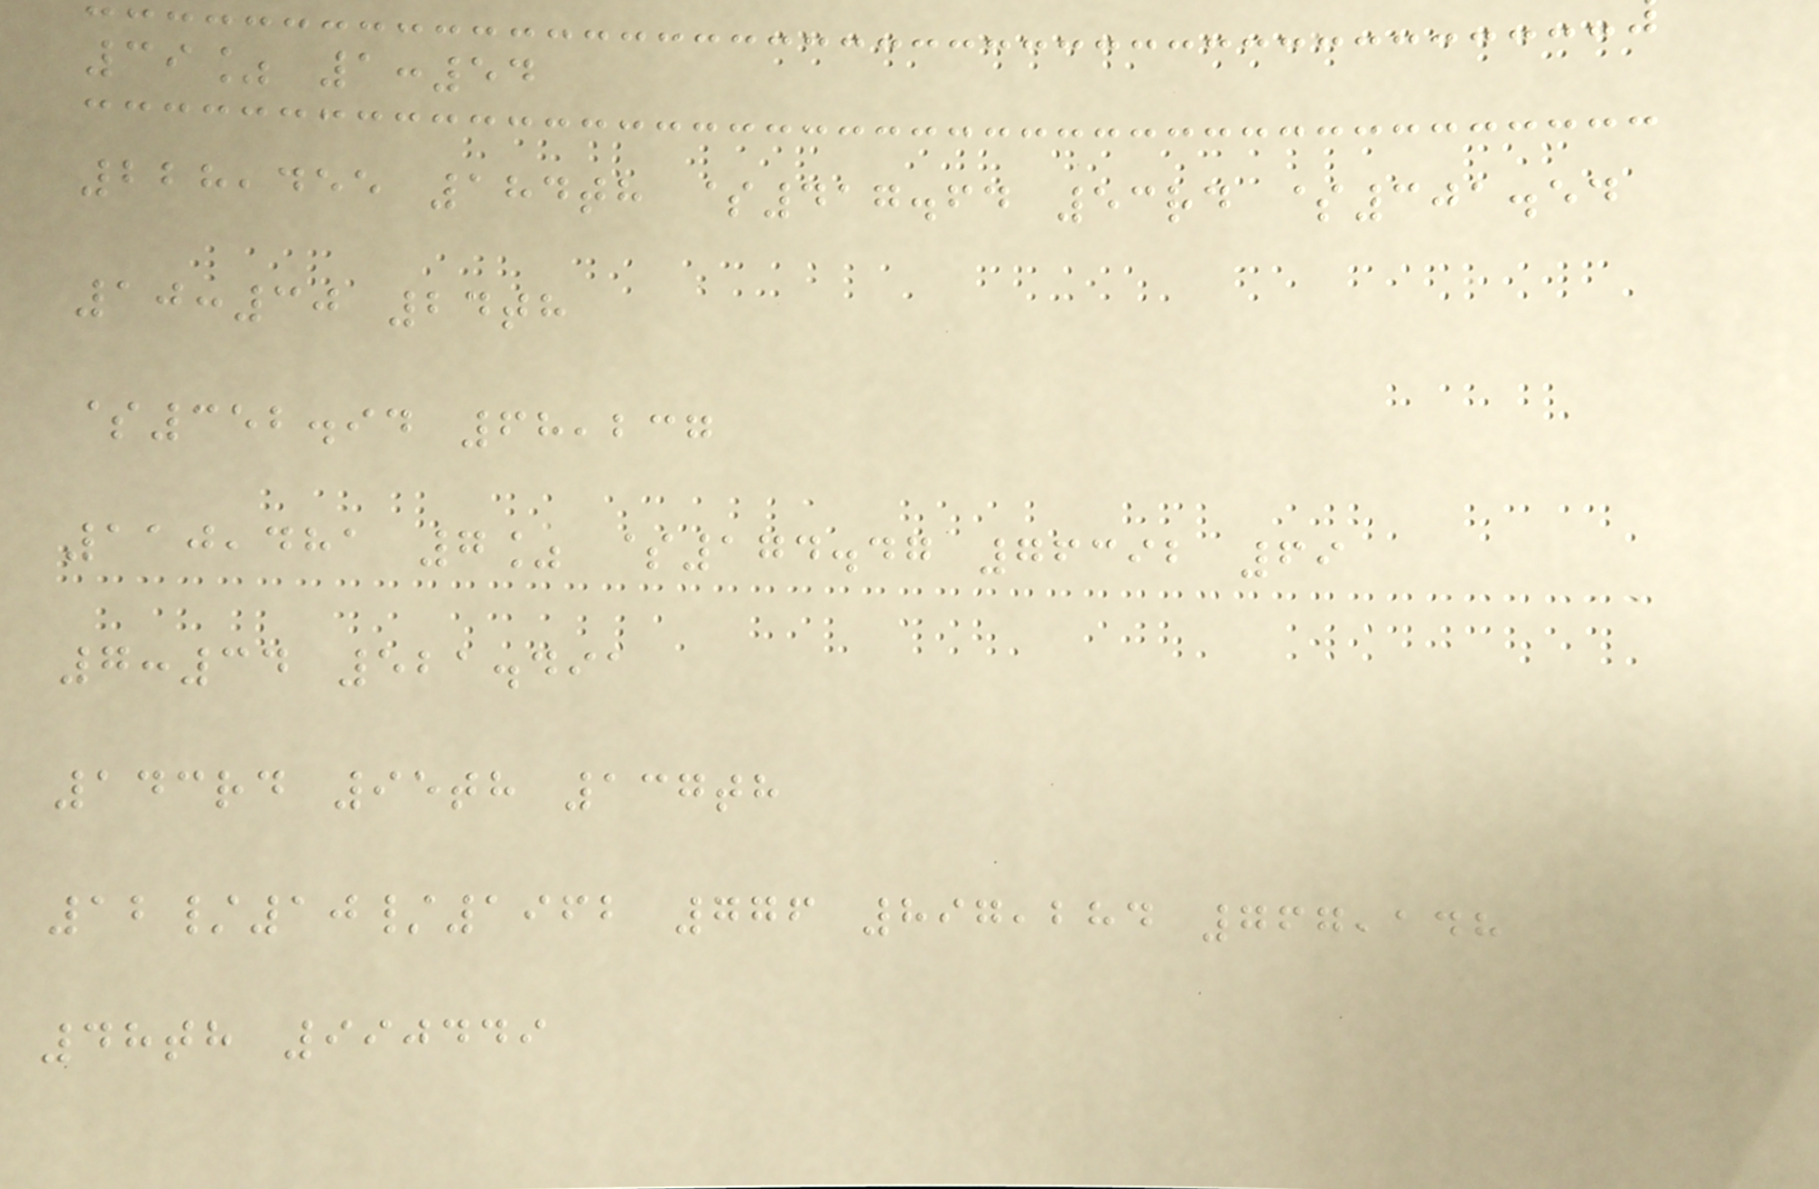39% 1:54
228,455 184th $417.64 53rd $301.54
10:30 24th
$352.94 68,237
110,481 7% $174.47 76392 69
7:34 521.491
143rd 95th 137th
12/10/1962 776 897,284 767,148
48th 990449
